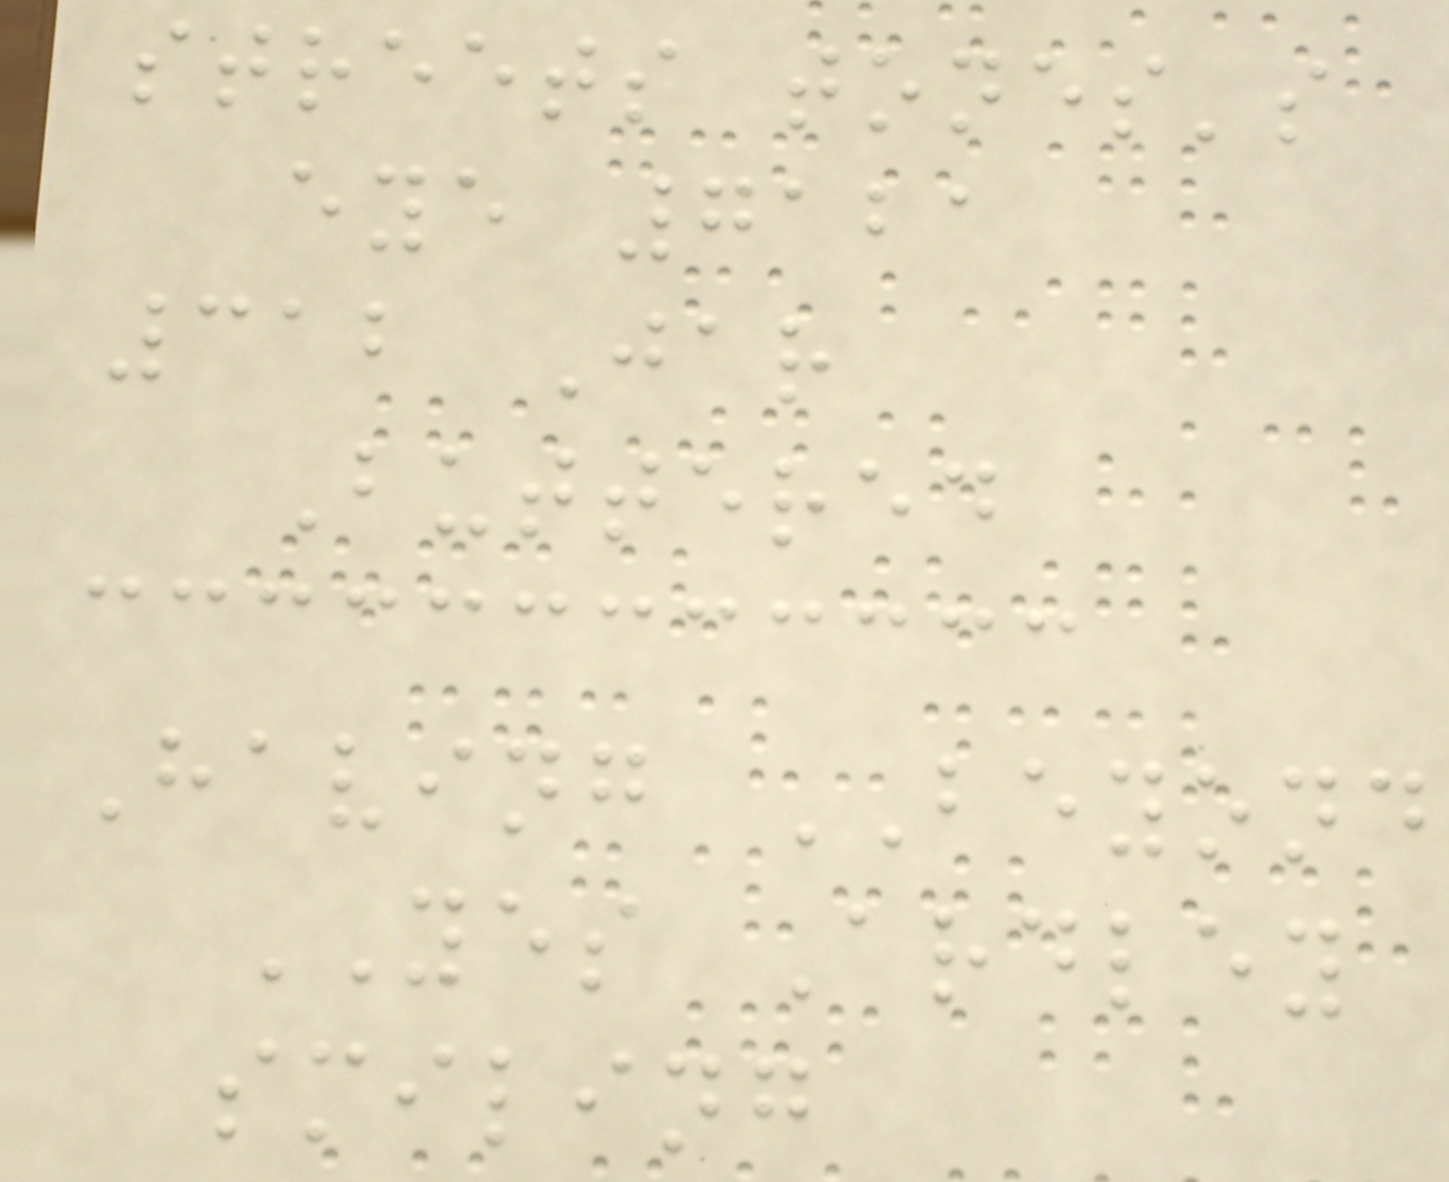streets tones's
eye 7121
312 Jar
Buttered
Having BEYOND
YES Ardley
smiling
